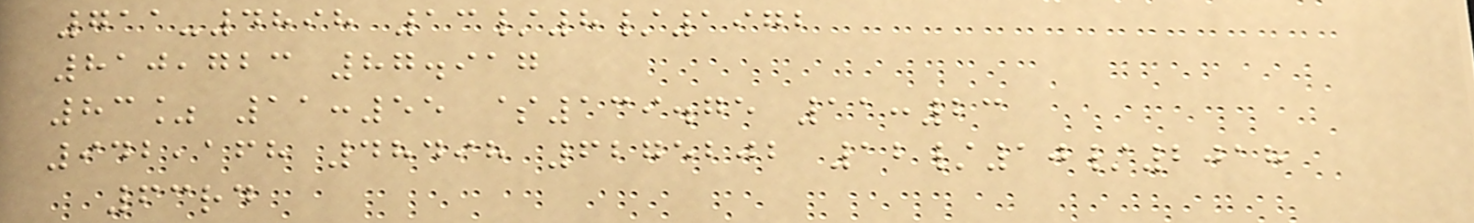711-4898 13/8/1972
810,723 87.917
83% 11:55 $139.75 11:23
942,168 48498 6275202 12/10/2018
63rd
